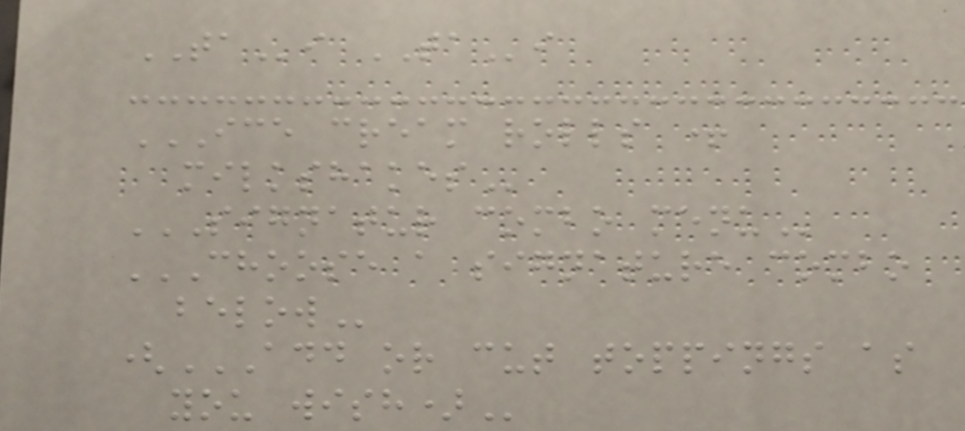TAi TAi
ICE CREAM ROLLS +
MILKSHAKES
SIGNATUR COMBO MENU
CHOOSE A SIGNATURE COMBO
BELOW
(ADD OR CUT TOPPINGS AS
YOU WISH)
